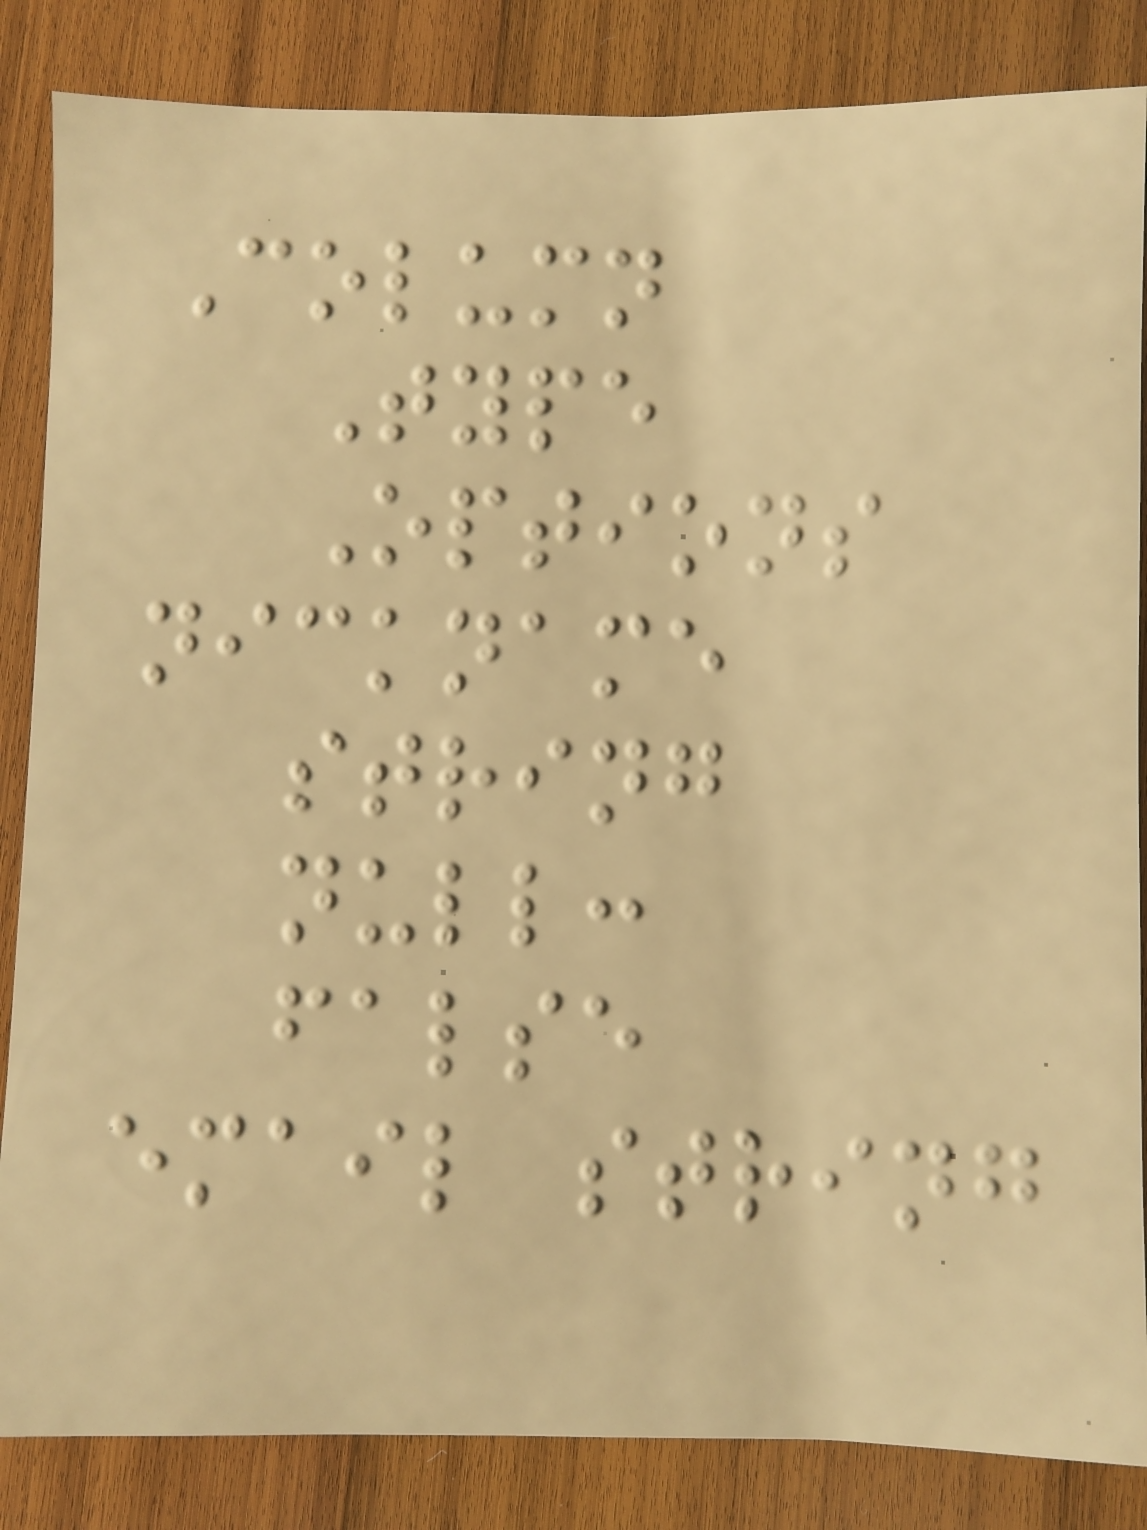Column
Type
Options
nickname
string
null:
false
email string
